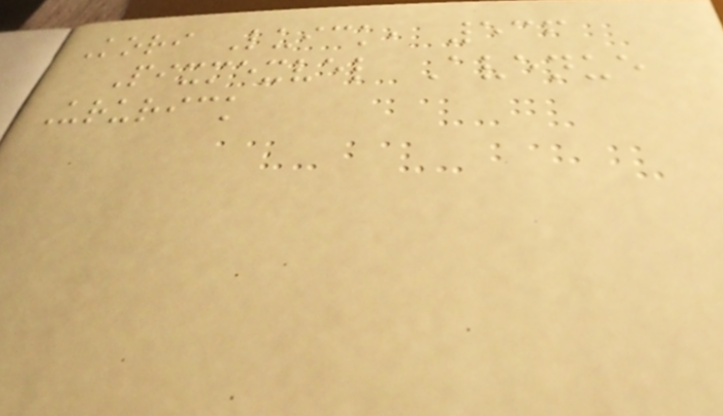Kori Luick, 536
Pixmexvel Avenue
Ururick
